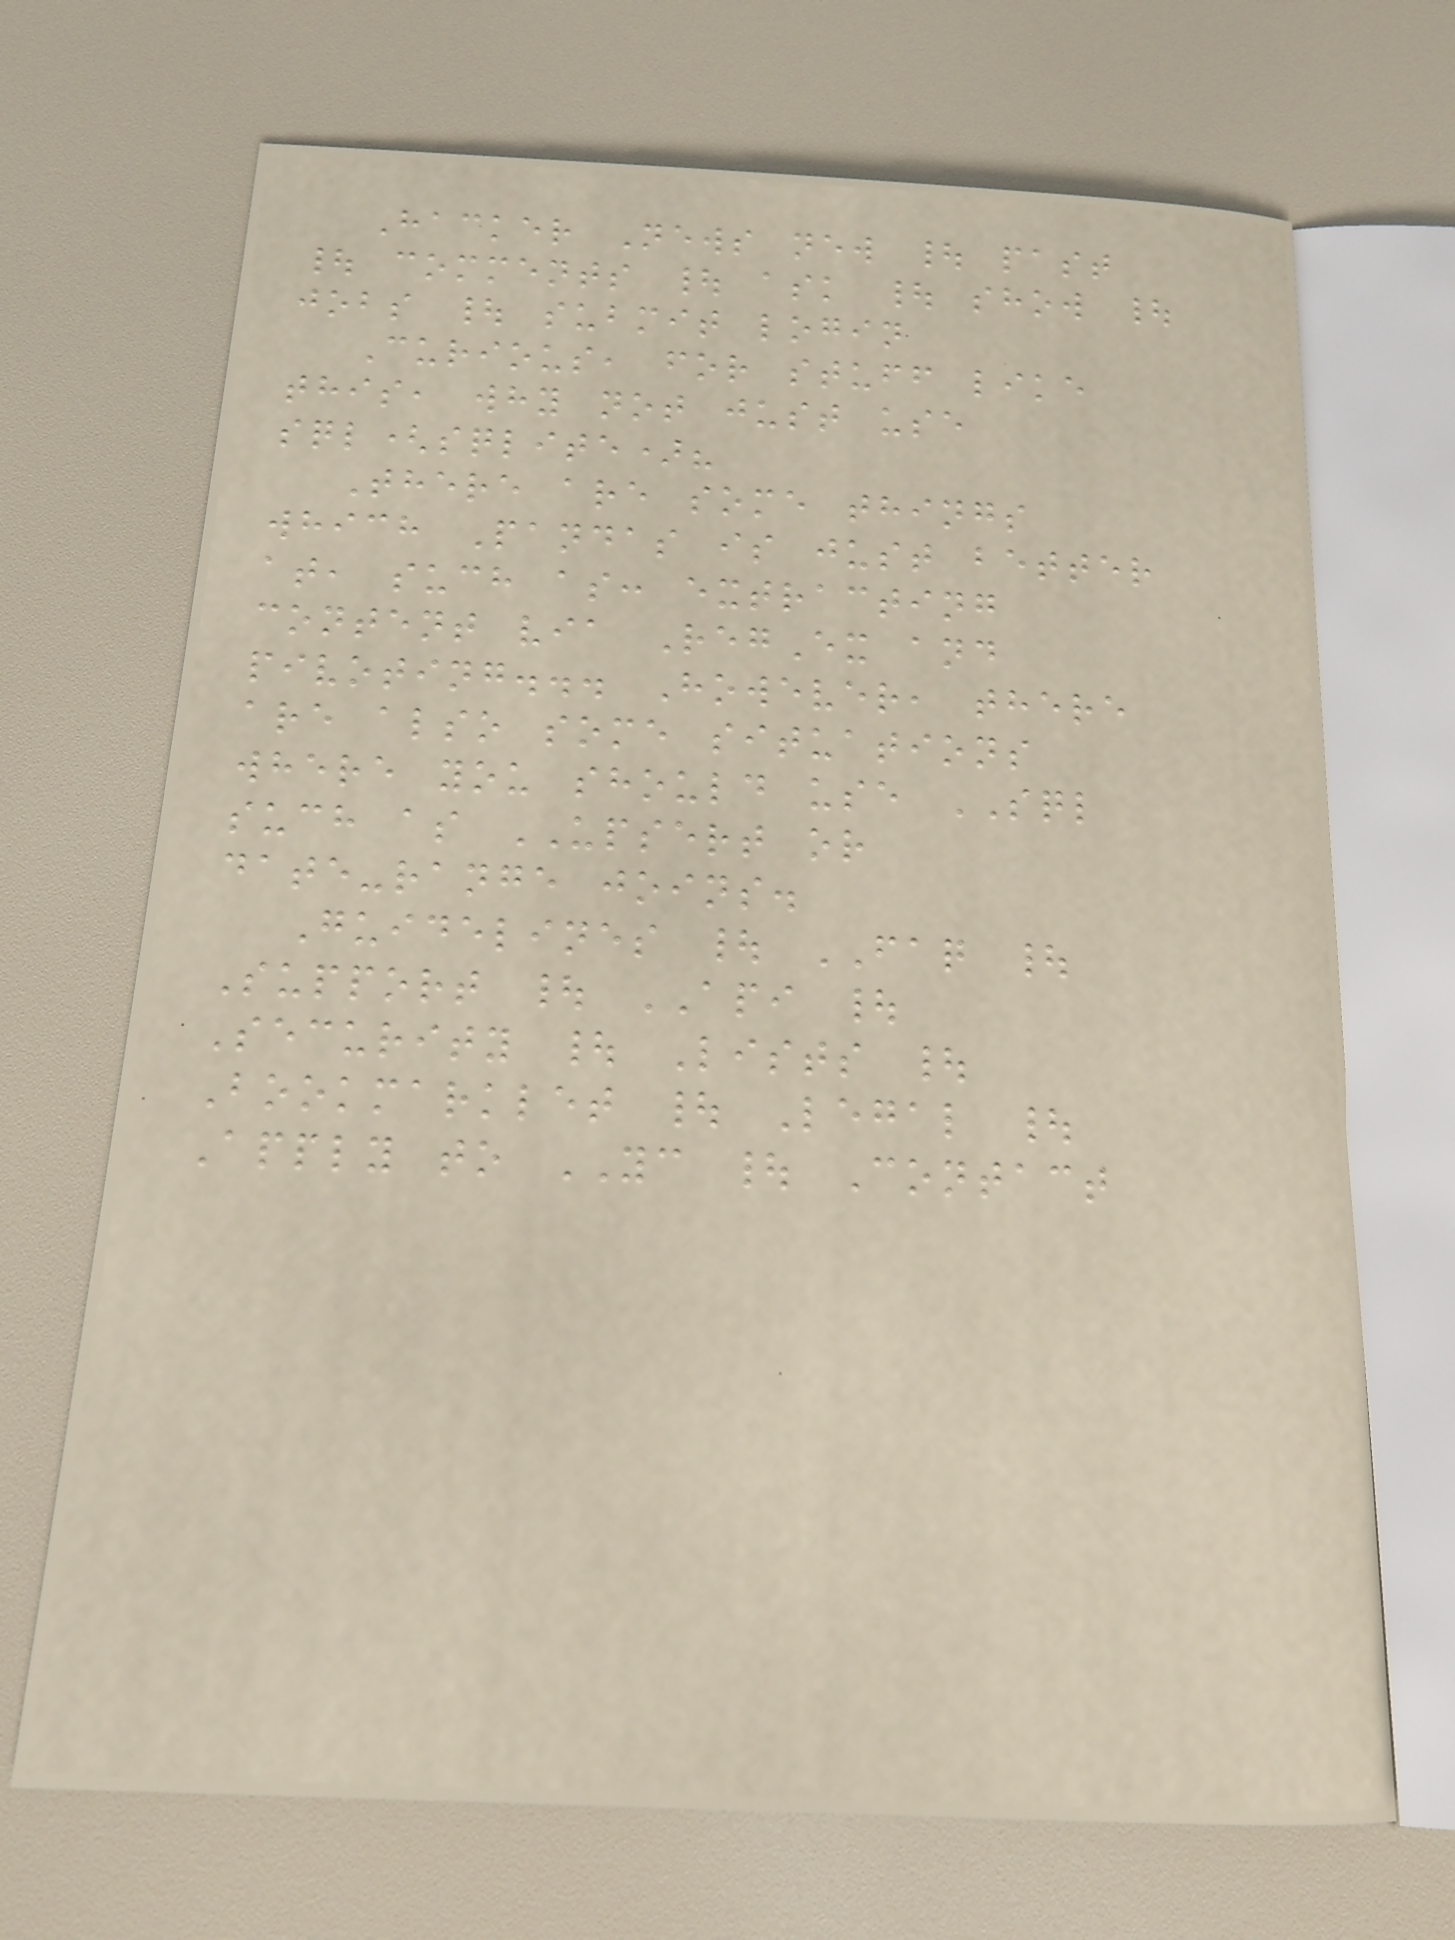Hacker News new | past
| comments | ask | show |
jobs | submit login
Curious, for stuff like
this, why not just use
sql(sqlite)?
There are some things
which Pandas is just better
at, such as: extracting
content via RegEx and
pivoting... However, there
are also some situations
where you should use SQL
such as UPSERT or
date-range joins.
Guidelines | FAQ |
Support | API |
Security | Lists |
Bookmarklet | Legal |
Apply to YC | Contact
